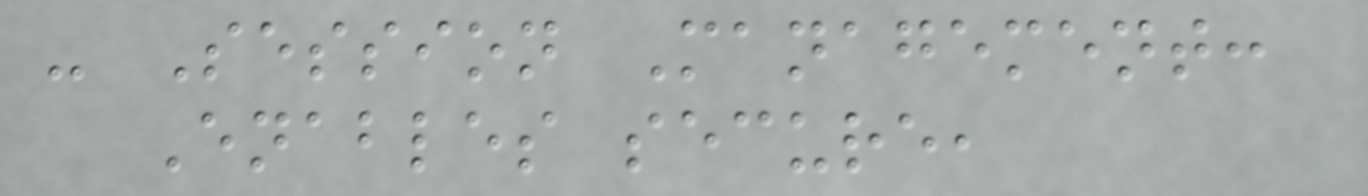- Session Management:
Enables secure,
